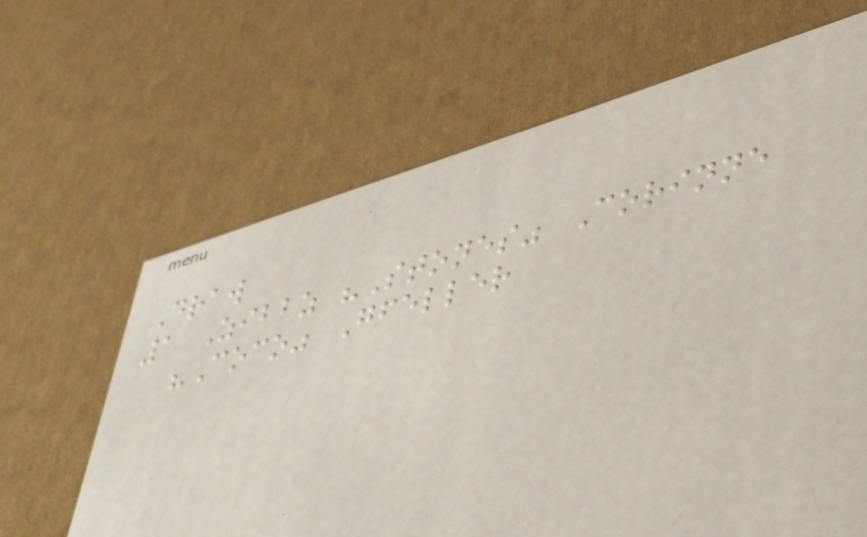Draw
1 Zibbz "Stones" Corinne
"Coco" Gfeller
